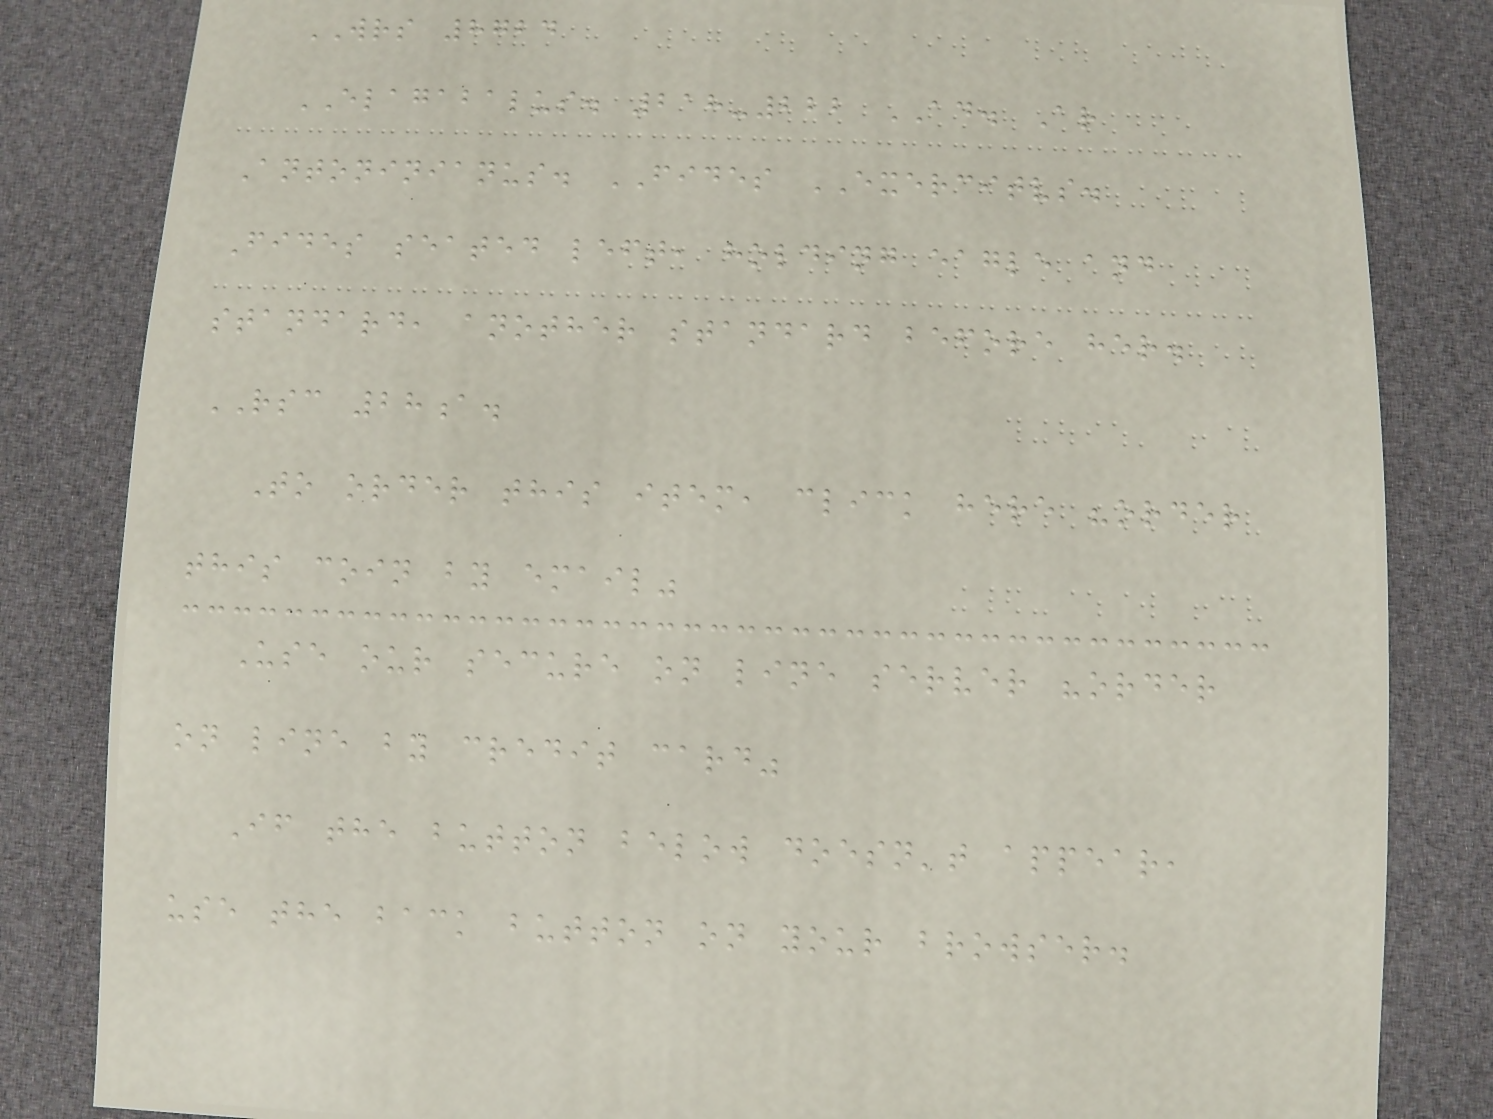WRS 8724
ELAGABALUS. 218-222 AD. Ar
Antoninianus. FIDES EXERCITVS.
Fides seated left, holding eagle and
standard, another standard before her.
RSC 28a.
To order this item, click here "order
this coin by email"
Use our secure on line server "order
on line by credit card"
If the button below doesn't appear,
use the back button on your browser.
